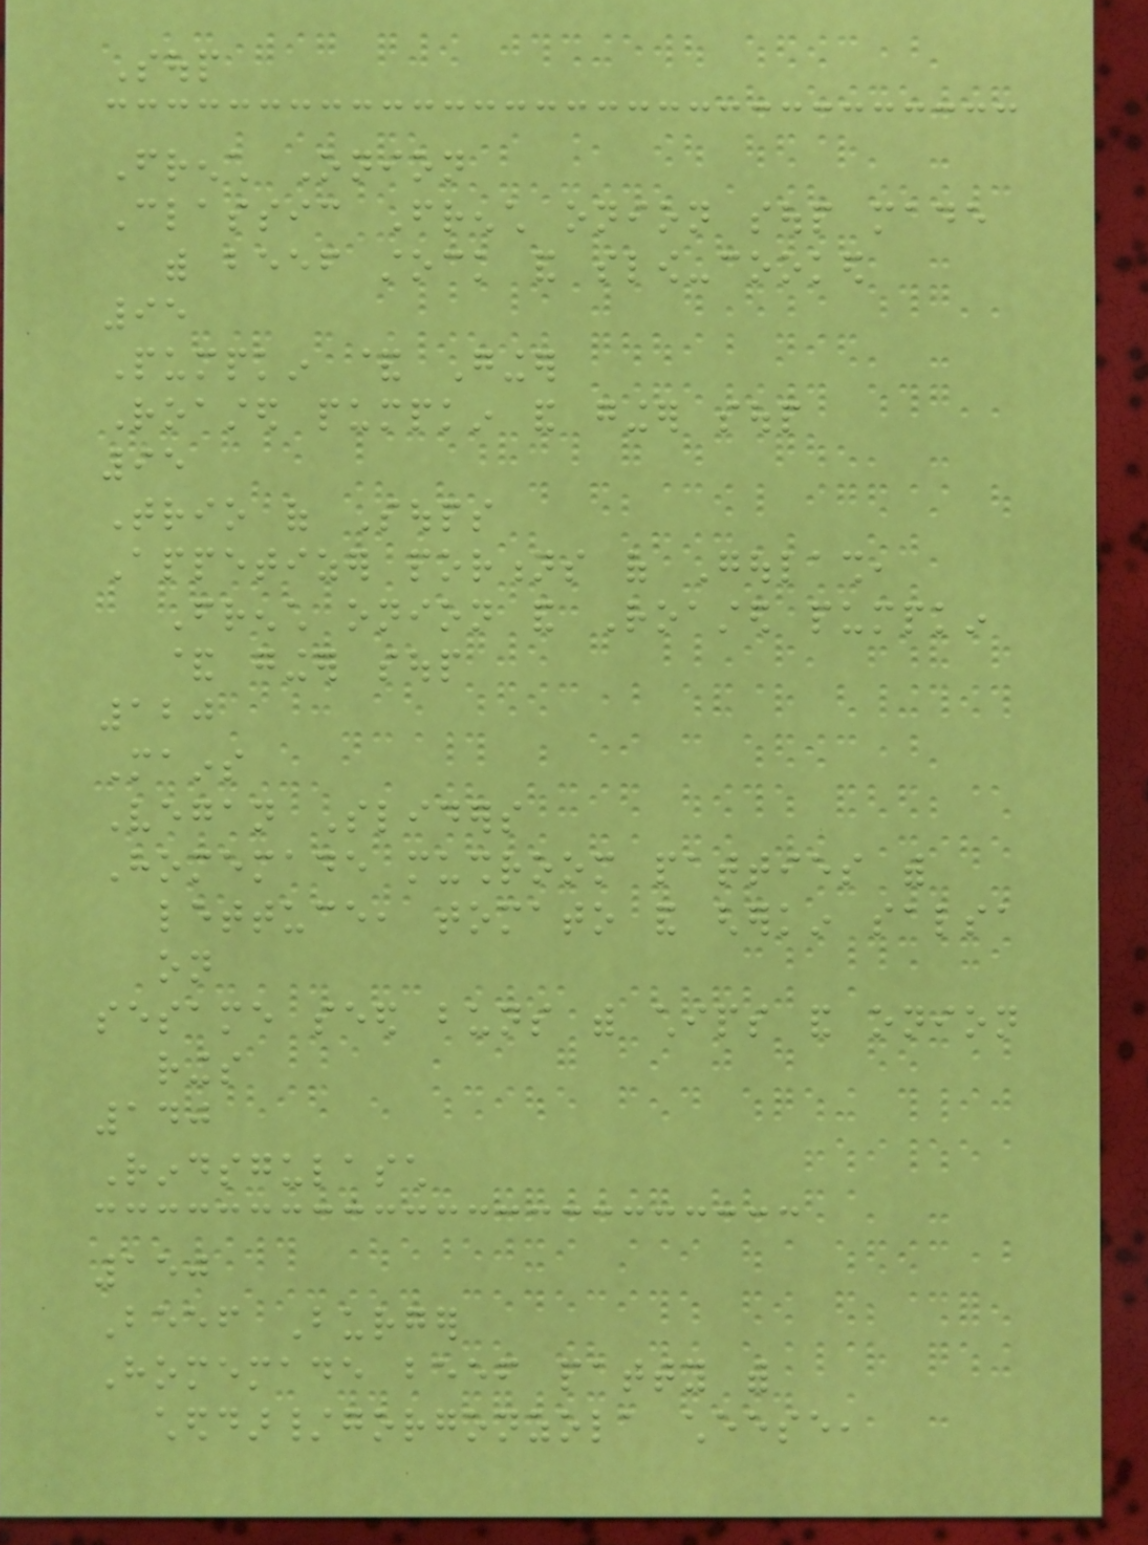Soup
French Onion
Classic French onion soup made
with beef stock and slow-cooked
95
Pumpkin & Ginger
Roasted pumpkin and ginger soup
95
Trio of Soups
Appetizer portions of Goulash,
French onion and Roasted pumpkin
& ginger soup
120
Mains
Vegan Sliders
Homemade mushroom patties with
lettuce, tomato and gherkin salsa
on
sesame seed buns with chips and onion
rings
140
Rindsgulasch
150
Beef Burger
Homemade beef patty with
cheddar/gorgonzola cheese,
